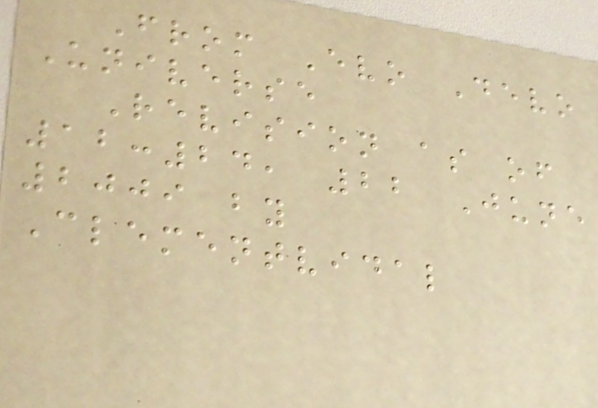From Evo Devo
Universe
Revision as of
12:24, 22 June
2009 by
Clementvidal
